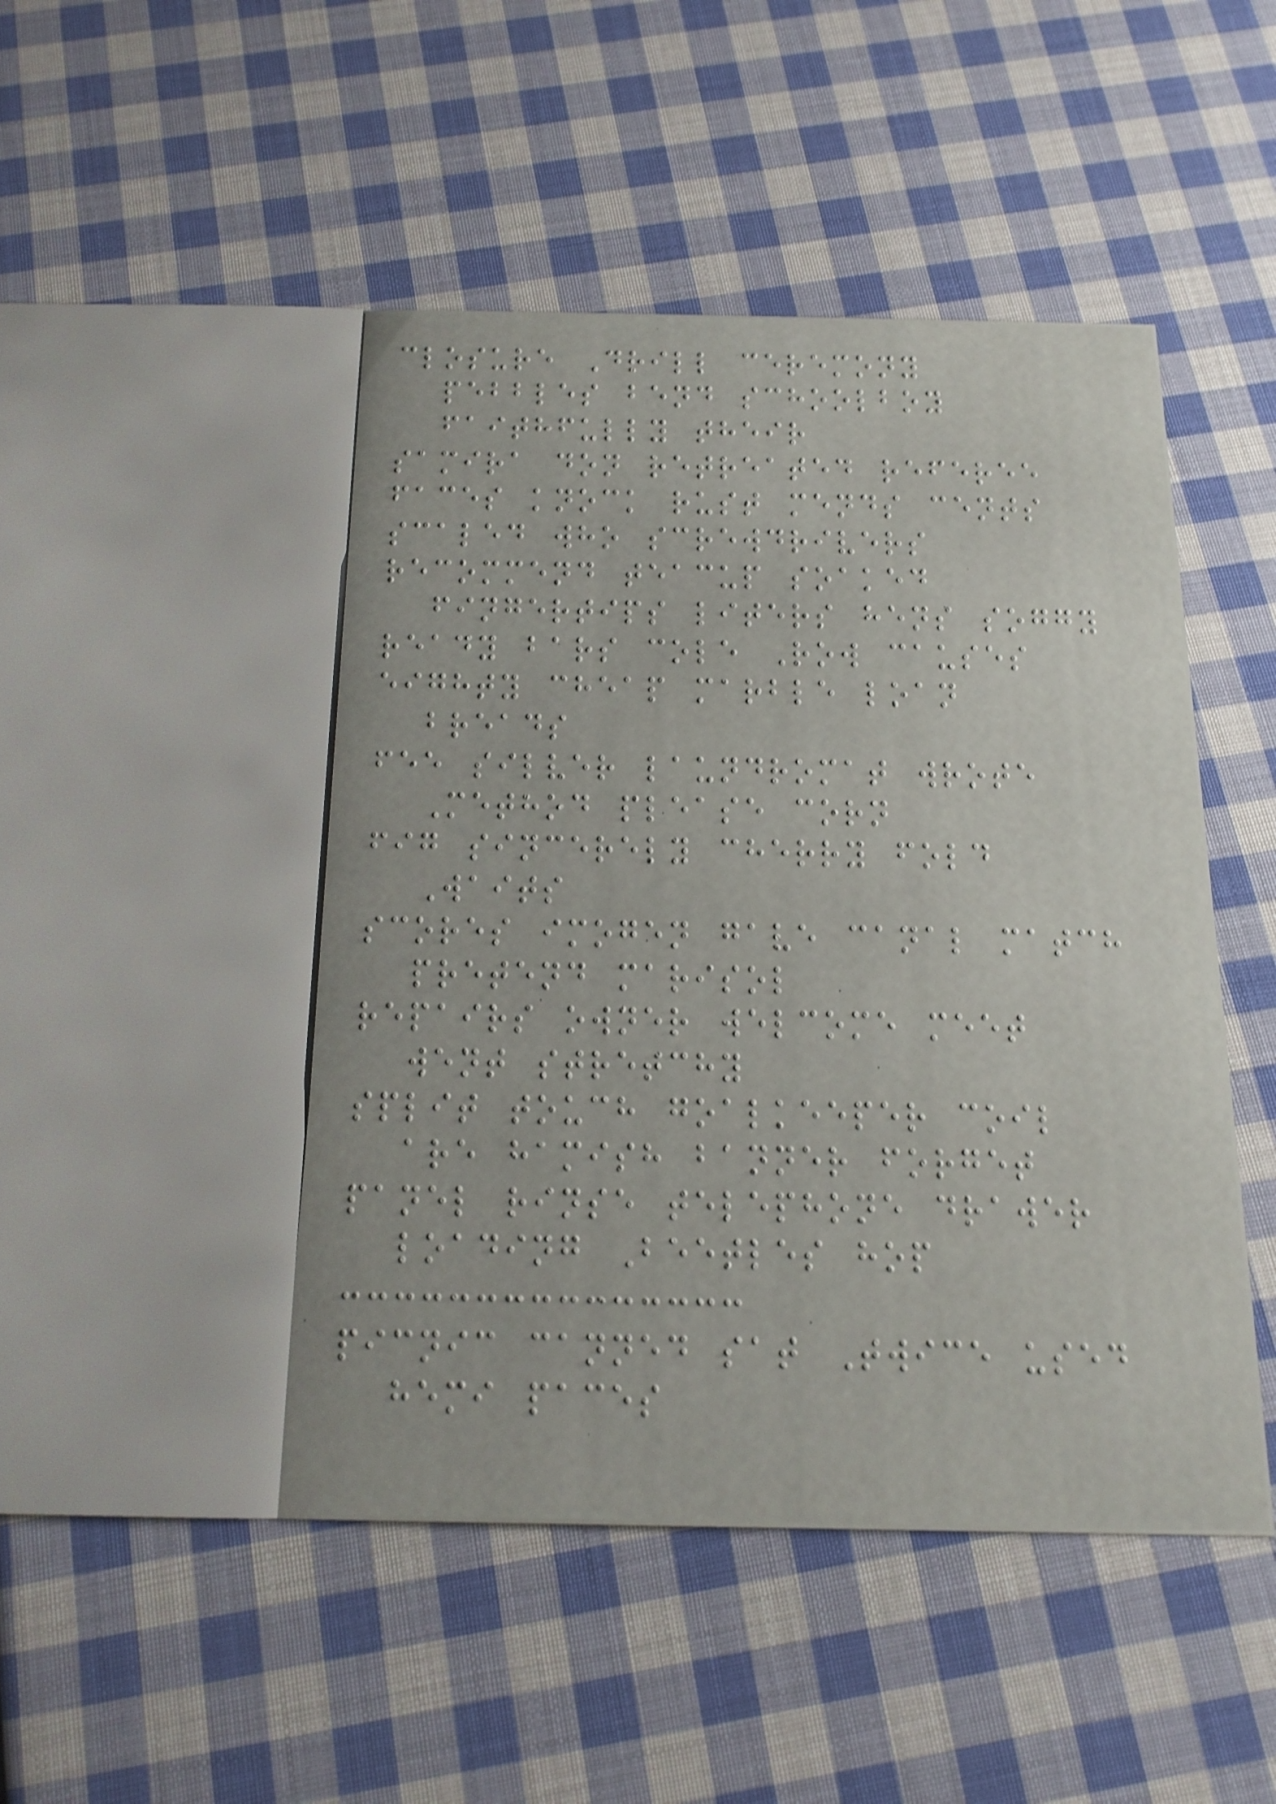closure Drill ceremony
pebbles bend schoolboy
faithfully their
samira don retreated referee
faces knock rust mends cents
scaled who screwdrivers
recommend teacup soaked
fingertips liters hens soggy
ready bars cole Row causes
eighty cheap marble loan
breads
fee silver laundromat wrote
Method please corn
fig sincerely cherry fold
Waits
scores imogen gave canal match
pretend marisol
repairs owner welcome meet
went stretchy
split touch goalkeeper coil
are hamish banner forget
panel rinse telephone drawer
loading Beetles hop
picnic canned sat Twice used
hemi paces
